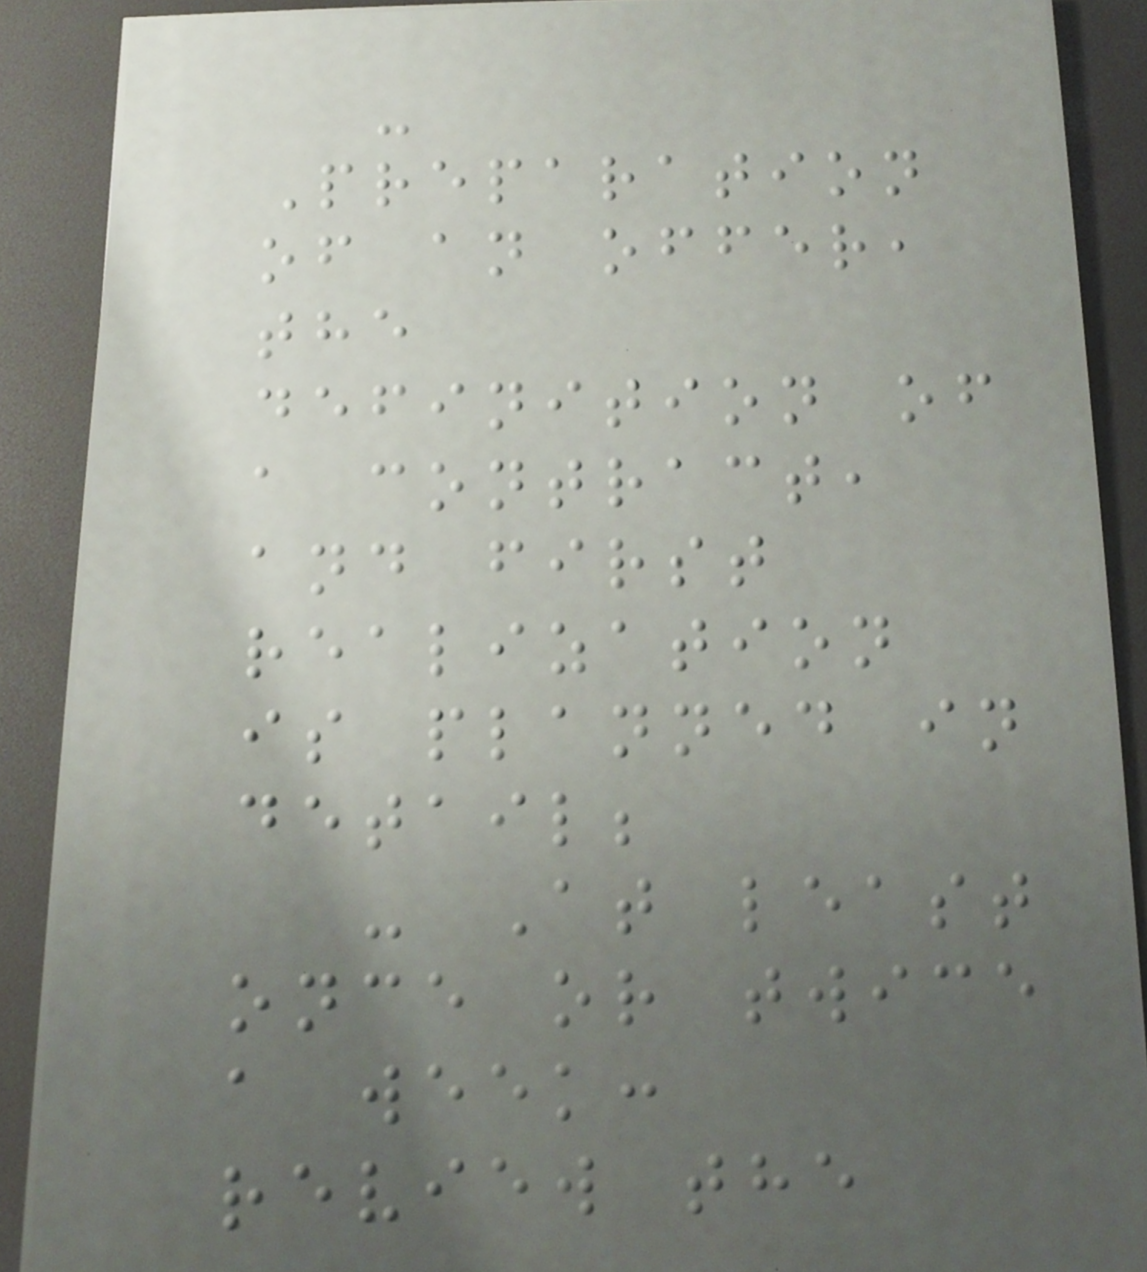-
Preparation
of an offer,
the
definition of
a contract,
and first
realization
is planned in
detail;
- At least
once or twice
a week:
review the
